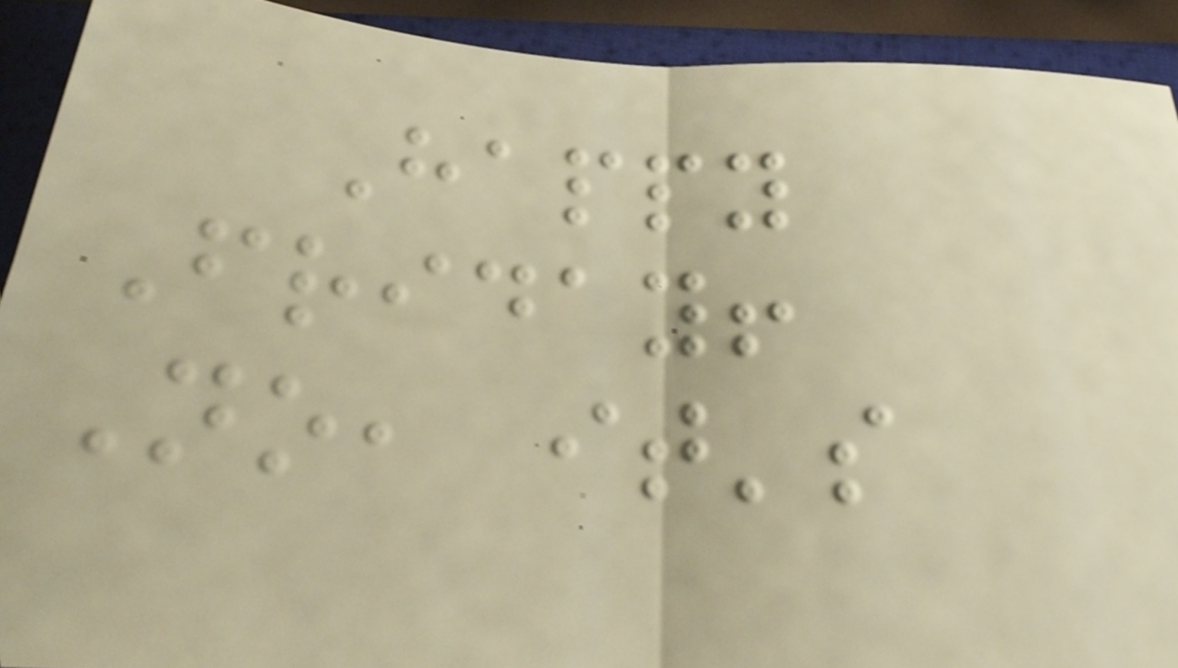Happy
Friday!
No, it's
